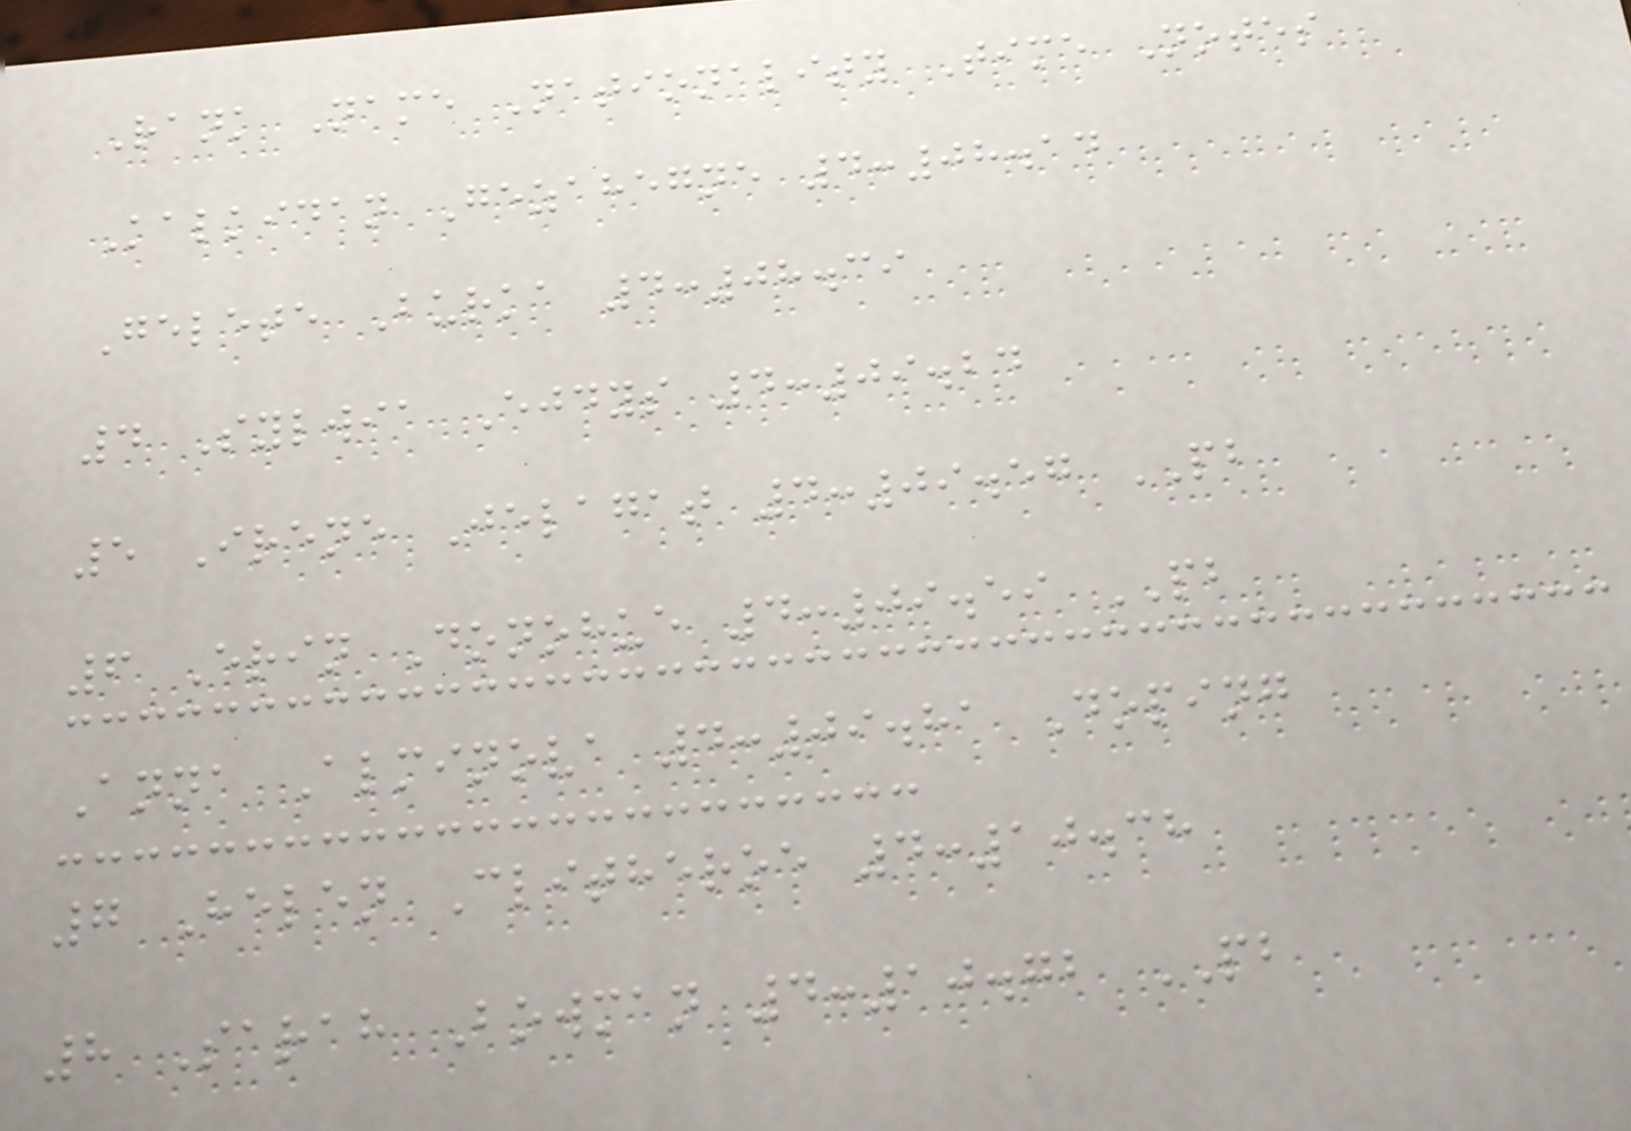Rank Name Nationality Time Notes
Kalkidan Gezahegne 4:08.14
Gelete Burka 4:08.39
4 Sylwia Ejdys 4:09.24
5 Irene Jelagat 4:09.57 PB
6 Erin Donohue 4:09.59 PB
Anna Alminova 4:09.81 Doping
7 Helen Clitheroe 4:10.38
8 Sarah Bowman 4:10.72 PB
